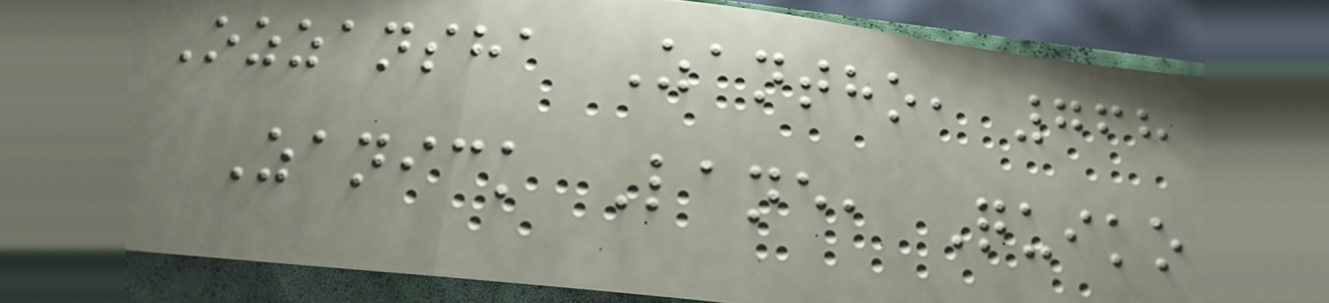Ozzansha Zantho, 768
Zanick Lane, Quiko
